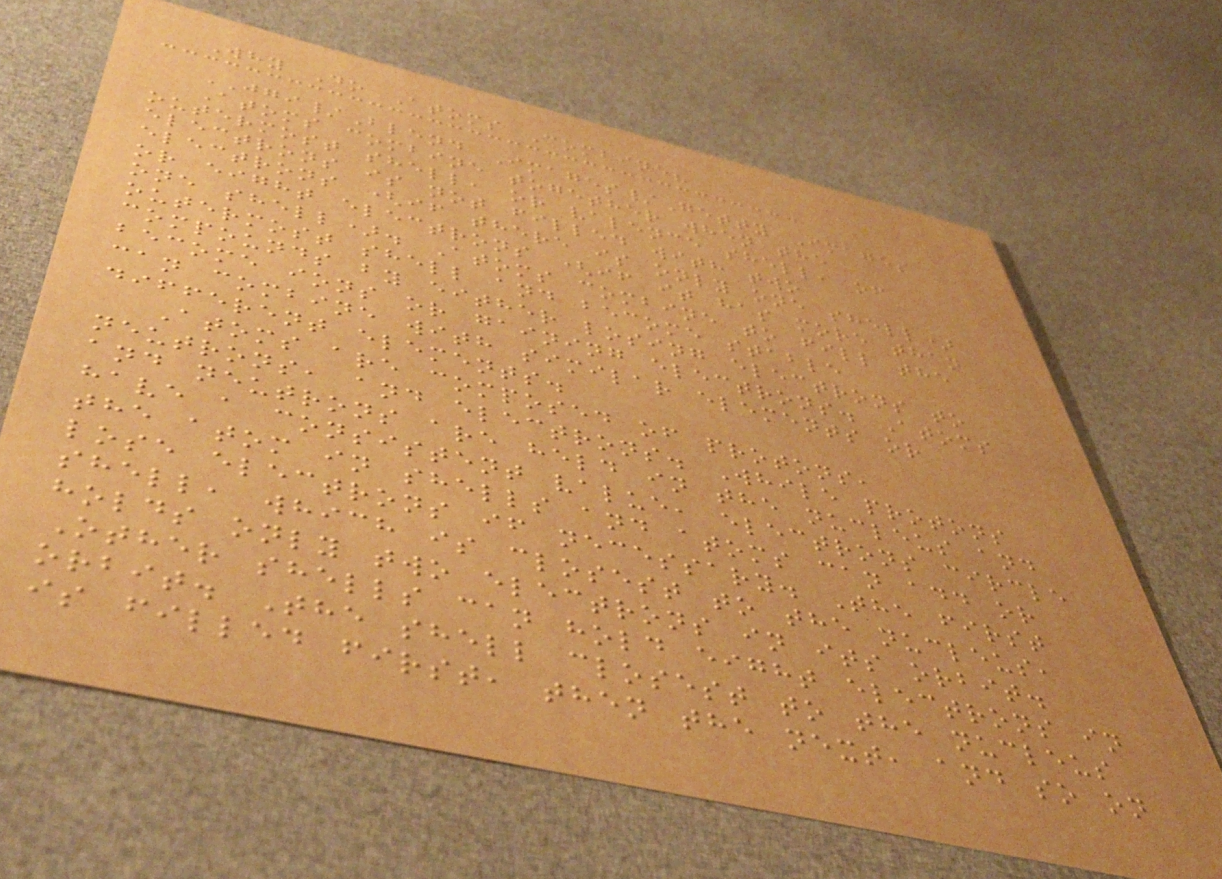Why Do Atoms Combine?
JGI/Blend Images/Getty Images
Atoms combine together when the
outermost shell, or valence shell, of
electrons is not filled with two
electrons (if there is only one shell)
or eight electrons (if it has more than
one shell). Atoms combine to fill the
outermost shell and become stable
compounds by either losing electrons to
become ions or gaining electrons. Atoms
can combine with similar elements or
different elements.
Atoms are composed of protons,
neutrons, and electrons. While protons
and neutrons are held in the nucleus and
have a consistent value, electrons circle
the atom in shells and atoms can add or
lose electrons if necessary. The first
shell, which is closest to the nucleus,
holds only two electrons in its orbit.
Other shells can hold eight electrons in
orbit. The shell closest to the nucleus
is filled first, then the next, and so on
